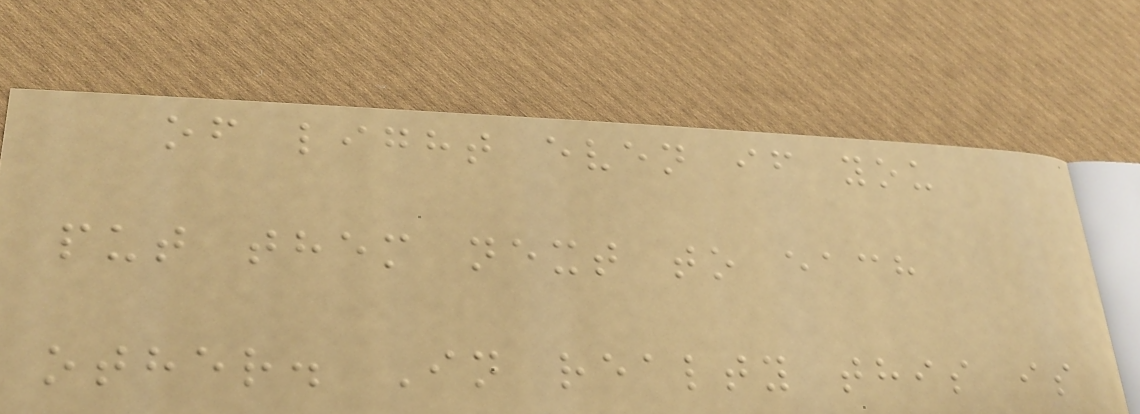of light even if you
put them next to each
other. In realty this is
